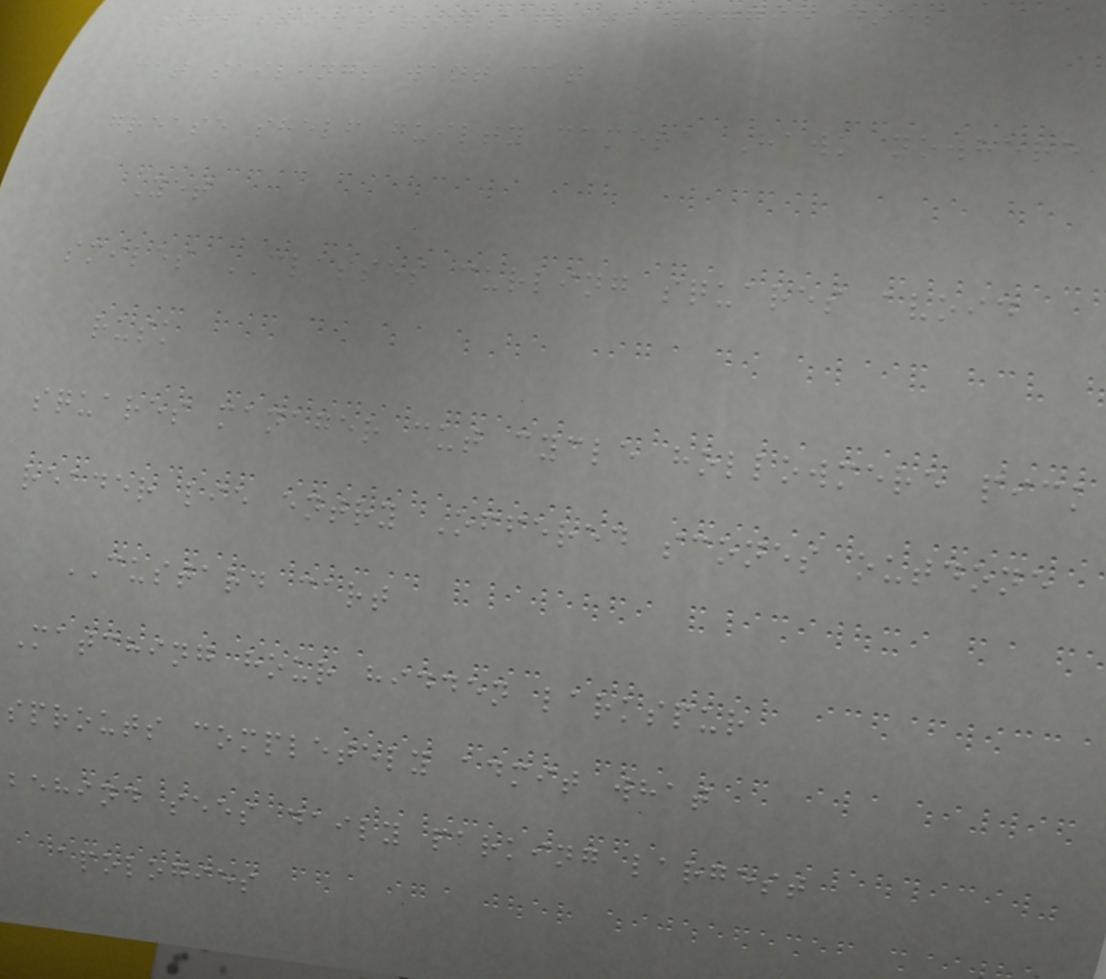life breaks tools greta veggie does
cat sailings want cat
grease shelf guilty camera Hawk nowhere
Yet
smiles CLASSES curling squares avoid
rusk
squares manager cut cycle hollowmere pick
reader lie entry Offered scones outdone
CUSTARD cart
Matching hour hidden larkspur
sprouts completely admit what
behind sees daily parking largest
apologies
